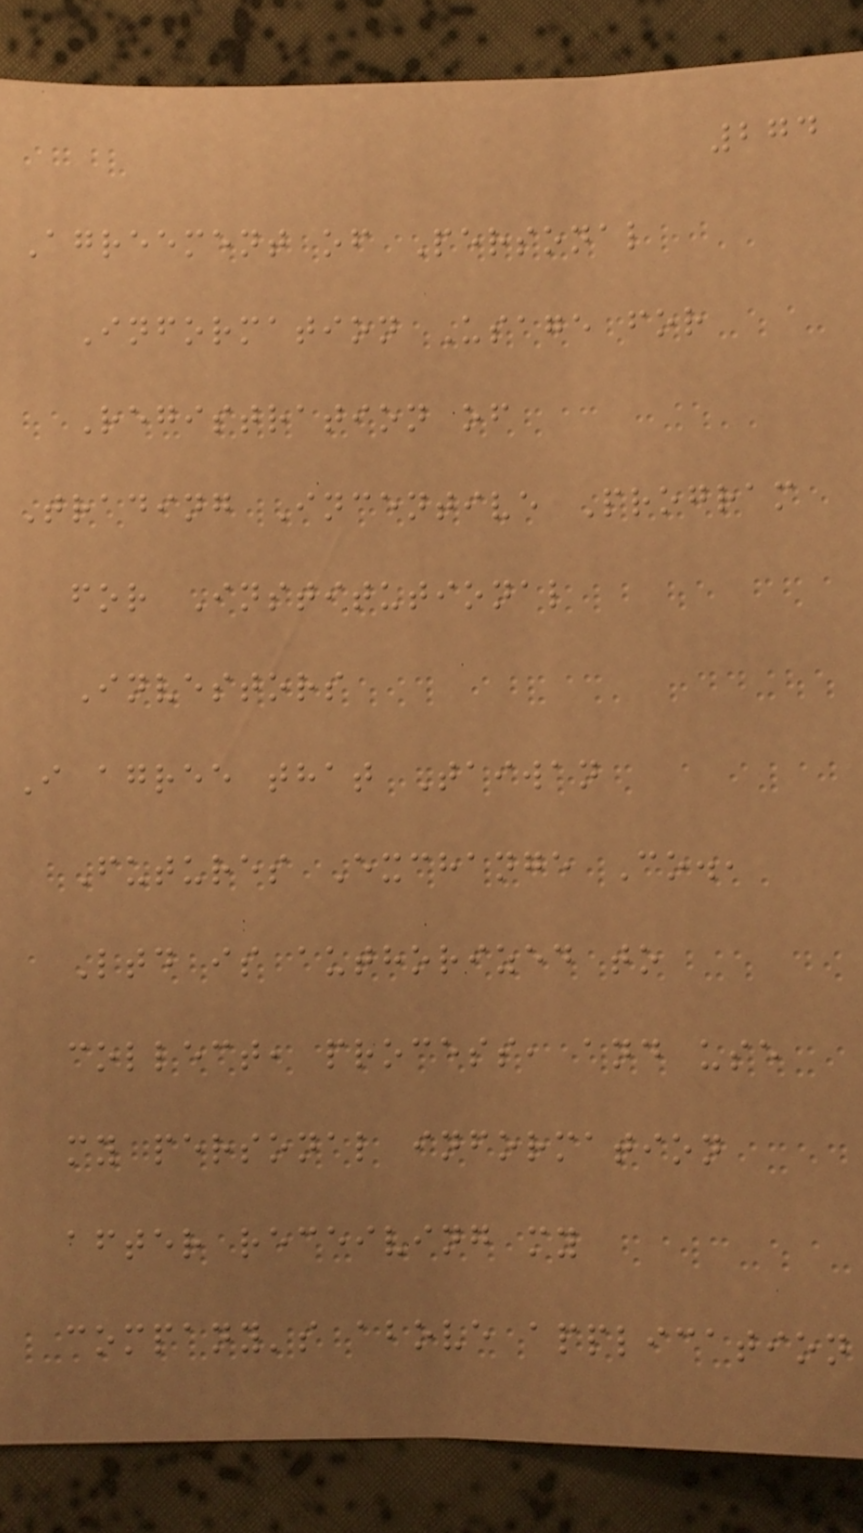274
Agreement of Personal
Information Usage for
Registration of
Trading Incentive Program
for Institutional
Investors
I agree that Taiwan
Futures Exchange Co.,
Ltd is authorized to
collect, process, and use
my personal information
after receiving my
company's above application
